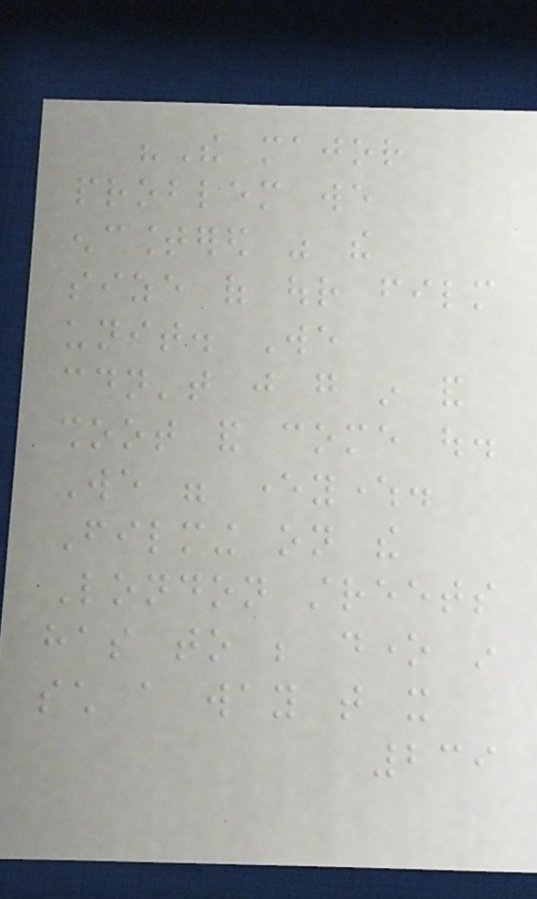"The major
problem we
encountered was the
size of our film
unit. We
couldn't just go in and
shoot and come out.
We were everywhere.
Filming on the
London streets
has to be done in
such a way that it
239
